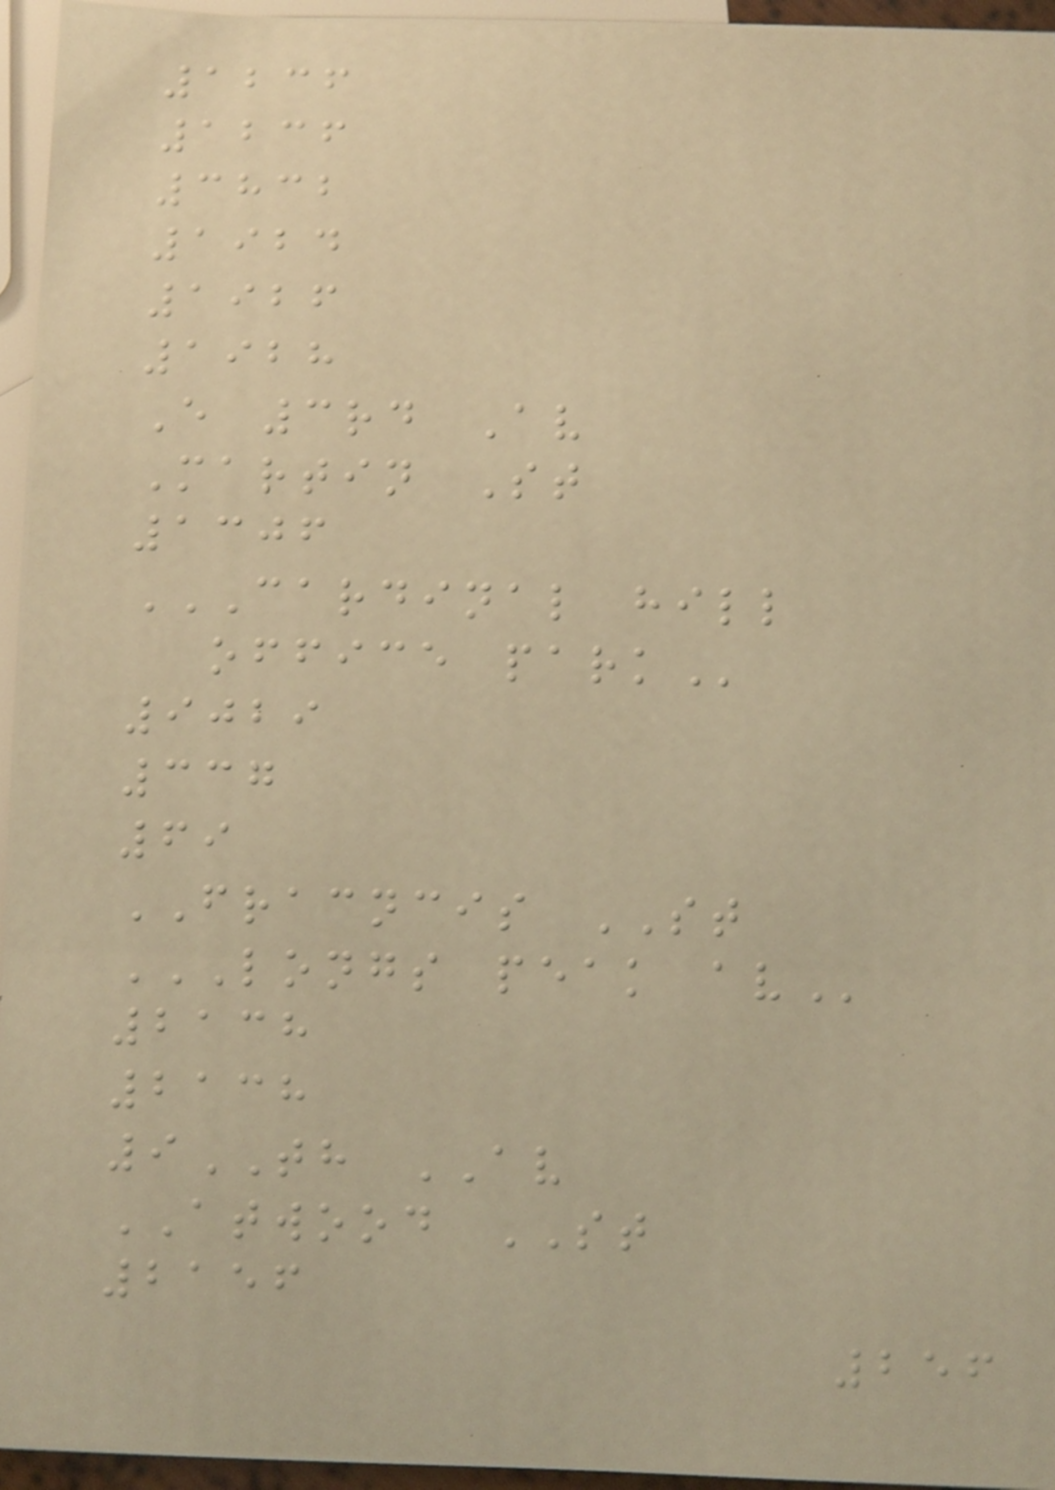1236
1236
3832
1924
1926
1928
E 3rd Av
Martin St
1306
CARDINAL HILL
OFFICE PARK
9029
337
69
FRACNCIS ST
LONGS PEAK AV
2138
2138
9TH AV
ATWOOD ST
2156
256
